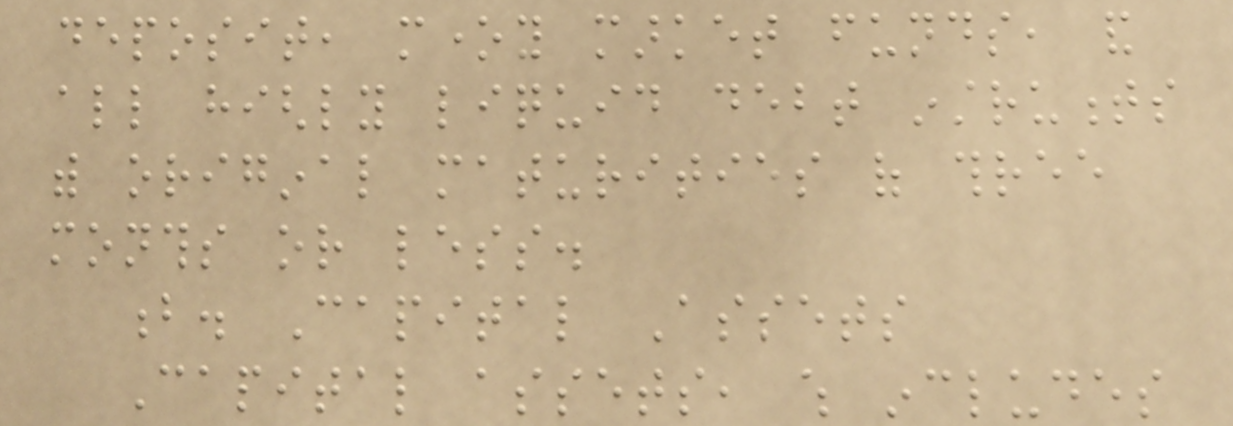deposit, money market funds, and
all highly liquid debt instruments
with original maturities of three
months or less.
b. Capital Assets
Capital assets, which includes
